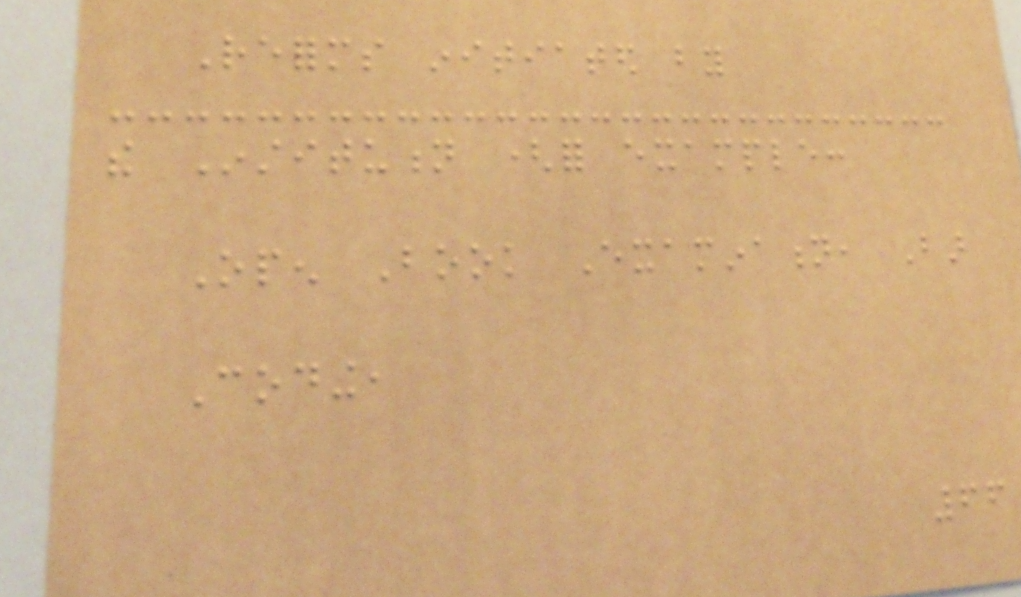Reforms initiated by
the Institution (for example:
Open Book Examination, Bar
Coding,
66
